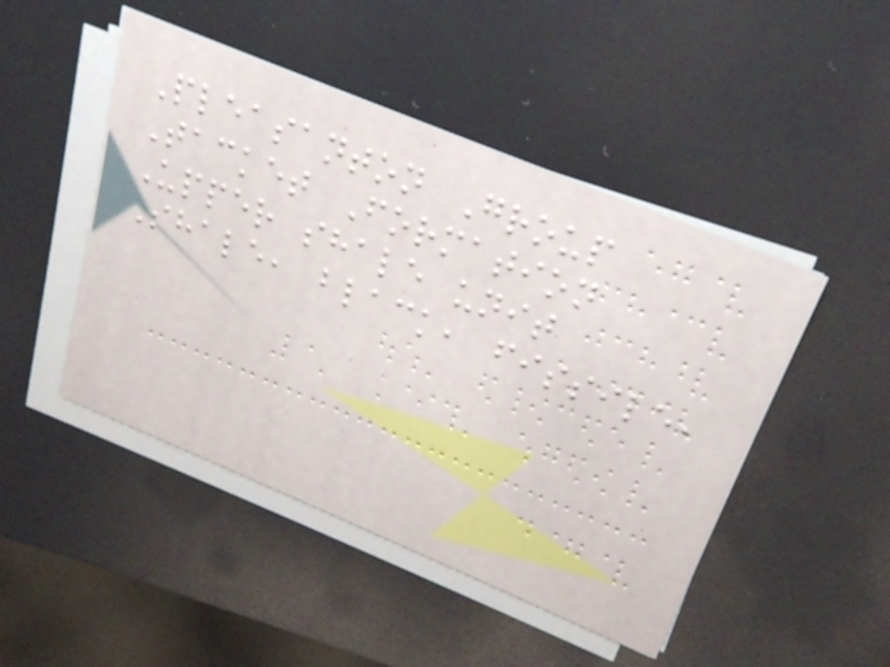Pleasanton Group
Tacket Formation
Upper shale unit
Shale, black, fissile,
